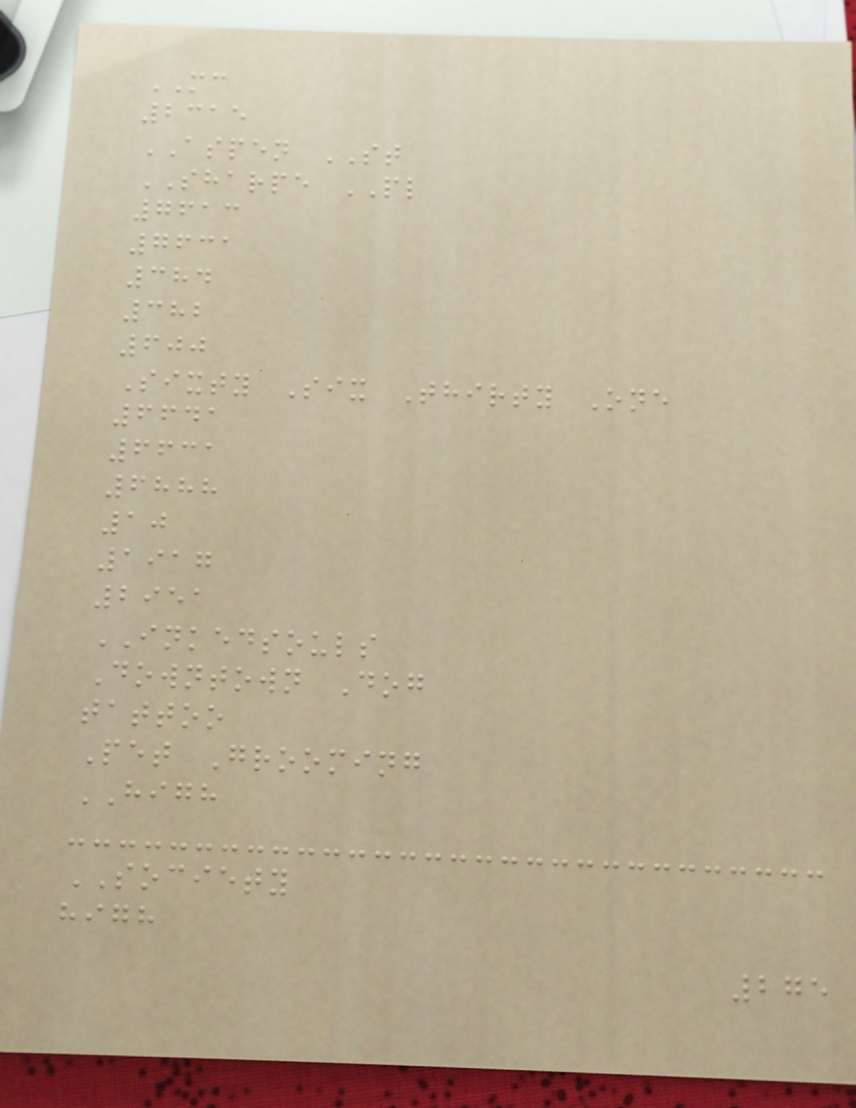MC
2315
ASPEN ST
SHARPE PL
7613
7631
384
382
600
Sixty Six Thirty One
6641
6631
6888
10
1917
2951
INKEDSOULS
Downtown Dog
tattoo
Pet Grooming
HIGH
SOCIETY
high
275
